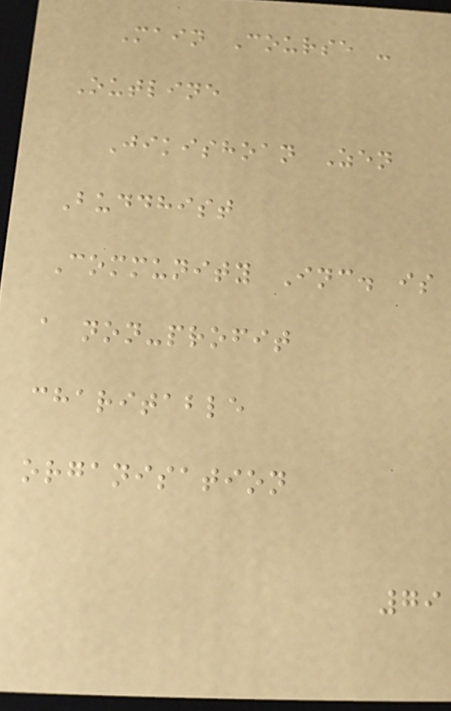Main Course -
Outline
Jikishoan Zen
Buddhist
Community Inc. is
a non-profit
charitable
organisation
79
